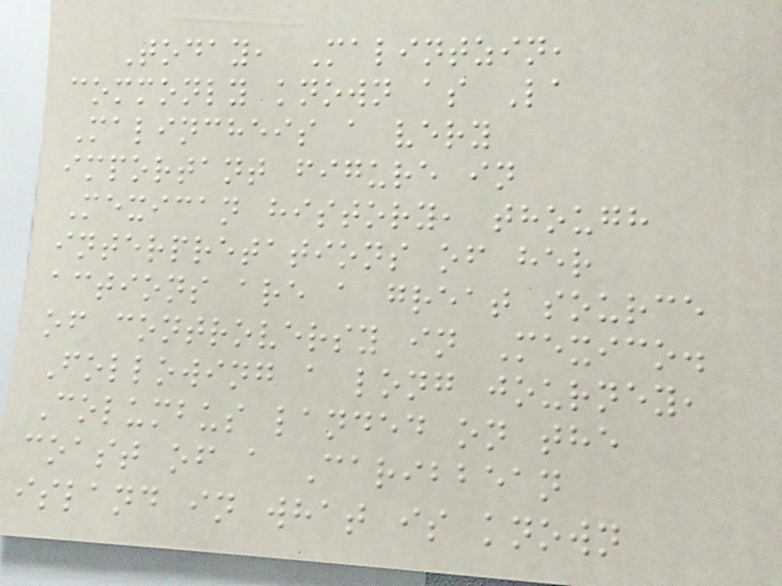Today, Malintzin,
commonly known as La
Malincheis a very
important figure in
Mexican history, though
interpretations of her
actions are a great source
of controversy in Mexico.
Following a long journey,
Columbus landed on the
coast of a Caribbean
island in what is known
